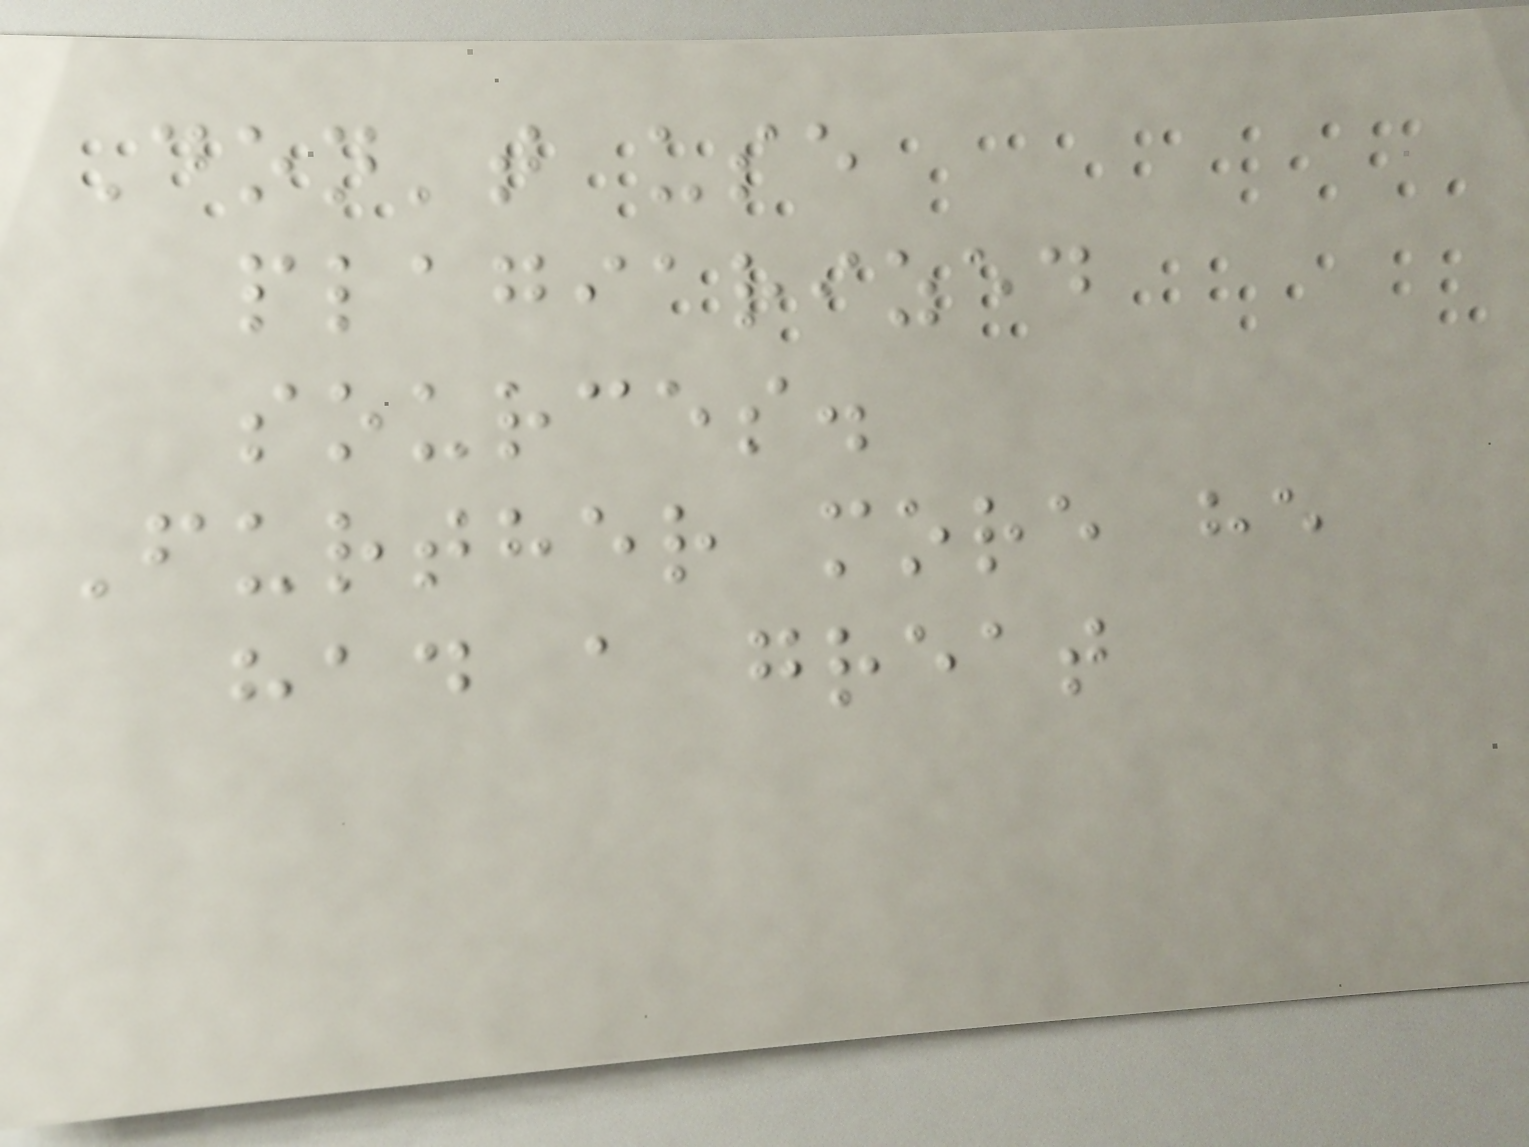Don't use
plagiarized
sources.
Further more he
had a great
